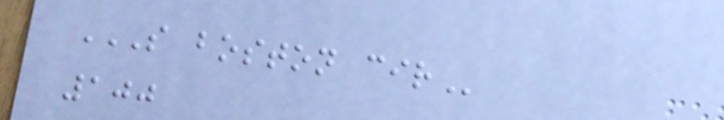S BOSTON CIR
100
